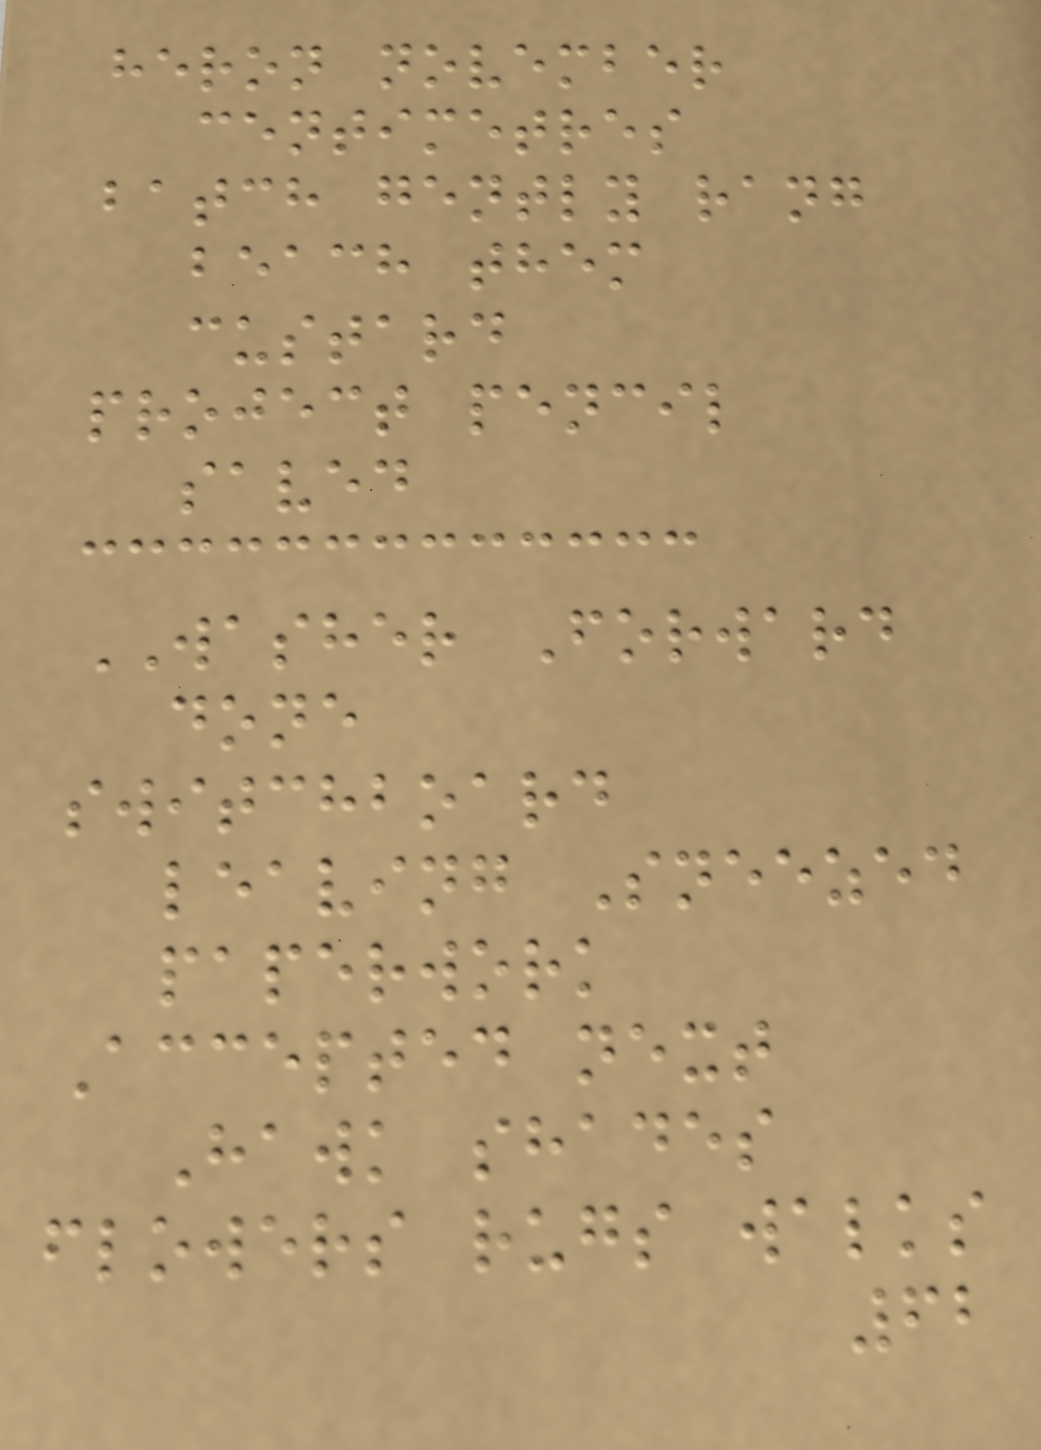heron november
centimetres
batch gently rang
beach them
custard
project pencil
saved
WASHER Forward
done
switchboard
leaving Sneezed
paperwork
Accepted next
Hawk shades
flowers rugs walks
62
